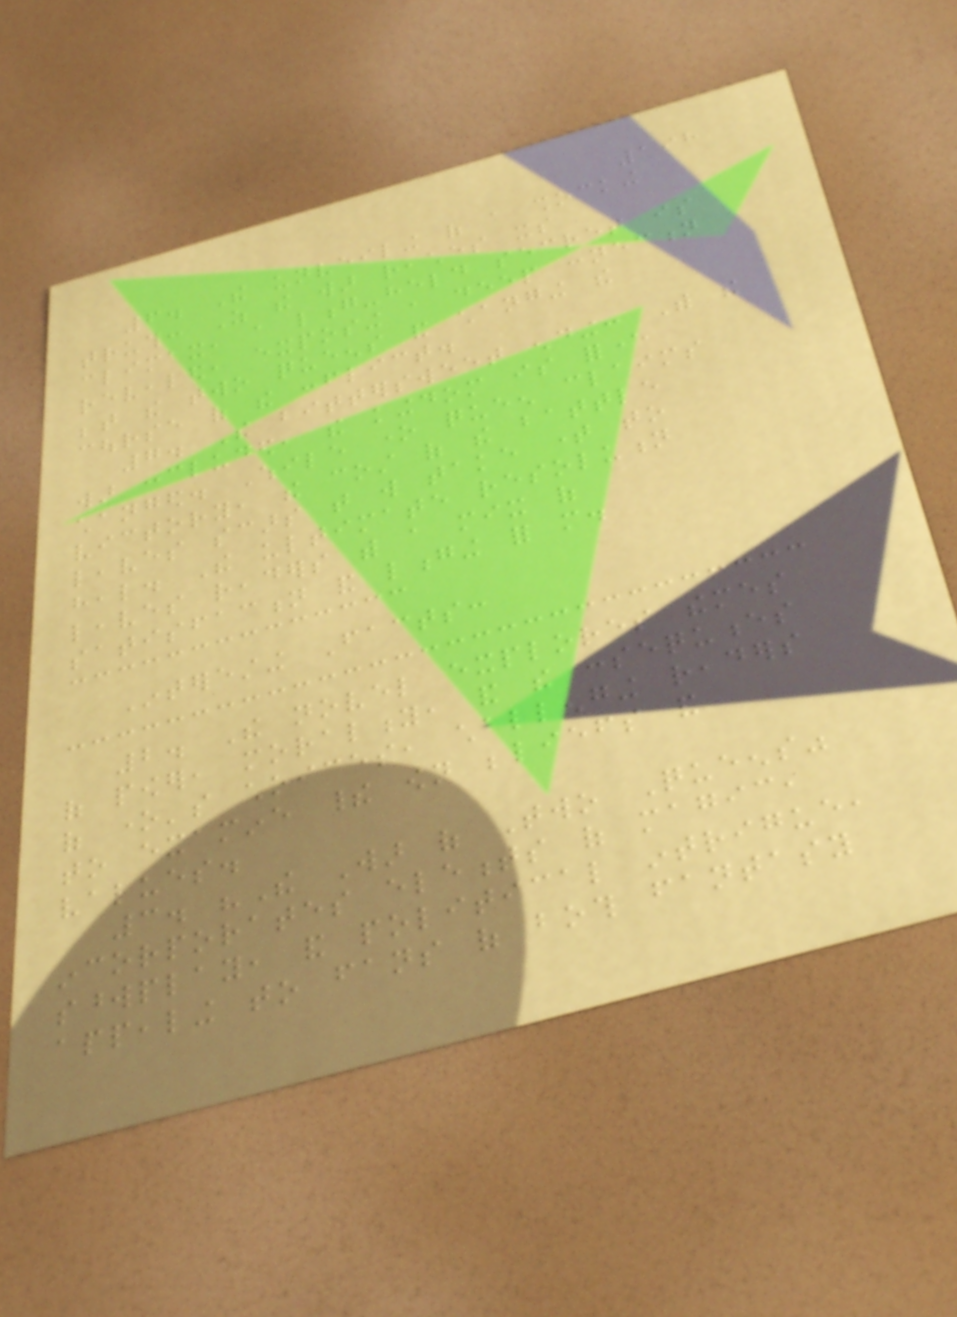198
6. The unveiling of a shocking
truth: As the war reaches its
climax, a long-held secret is
revealed, exposing a deep connection
between the two queens and changing the
course of the conflict.
7. The bittersweet ending: With the
war concluded, the kingdom is forever
changed. While one queen claims
victory, the cost of the battle
leaves scars that will take time to
heal. The ultimate resolution
leaves readers with a mix of
satisfaction and longing for more.
Interesting Facts:
2. The novel explores themes
of power, morality, and the consequences
of one's choices, challenging readers
to examine their own beliefs and
values.
3. "The War of Two Queens"
incorporates elements of magic,
swordplay, and political intrigue,
appealing to fans of both fantasy
